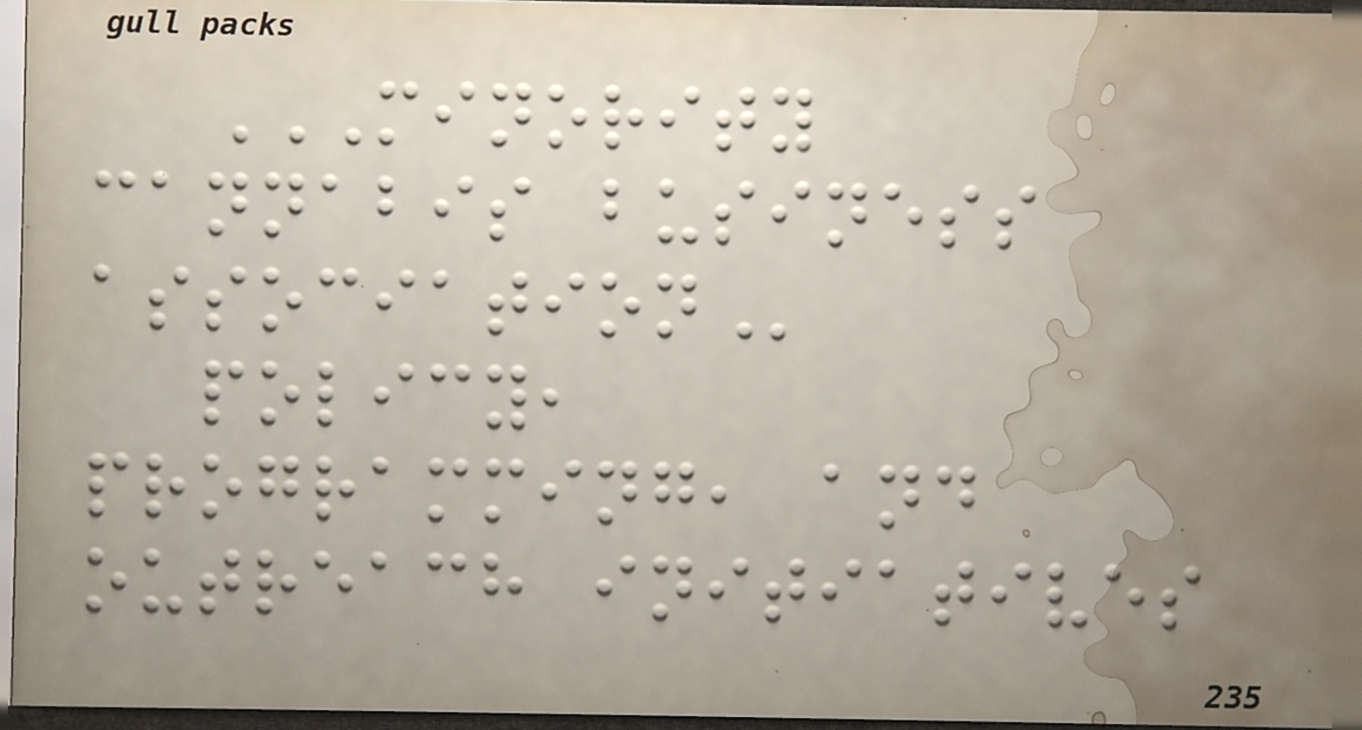MINORITY
CANNABIS BUSINESS
ASSOCIATION
policy,
programming, and
outreach initiatives
